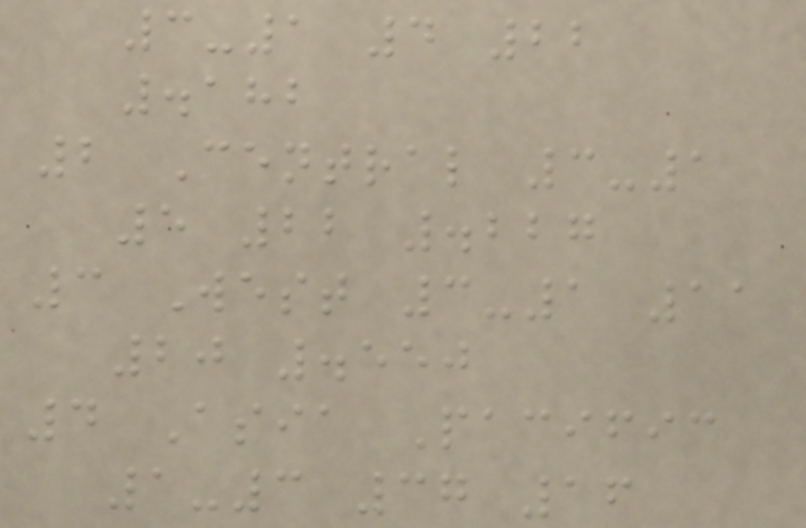3-1 4 22
.182
2 Central 3-1
5 22 .227
3 West 3-1 11
20 .550
4 Asia Pacific
1-3 37 16
